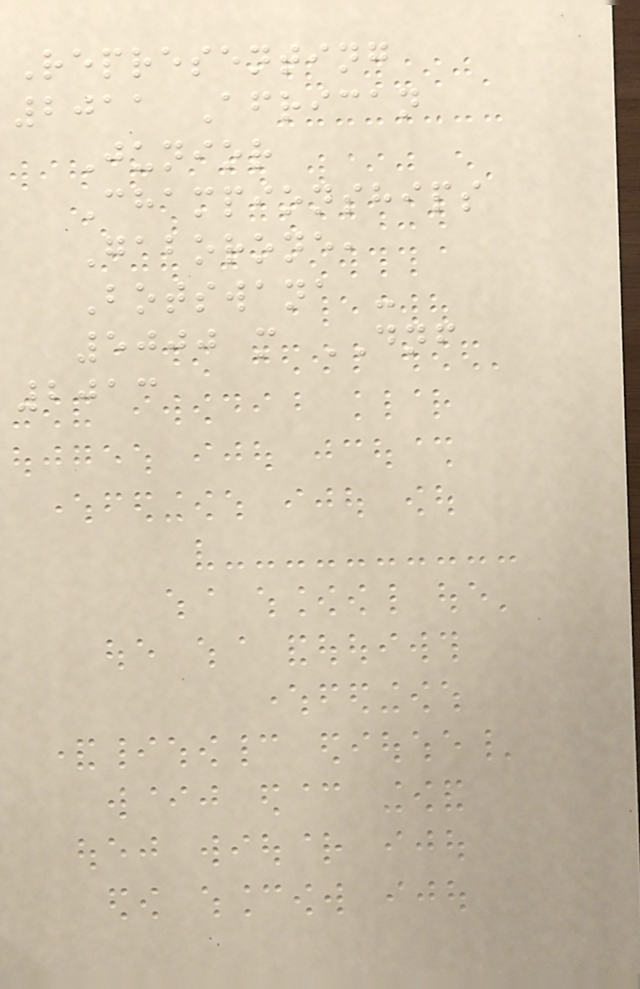Representing
2011 African
Junior
Championships
Gaborone,
Botswana -
5000 m DNF
2013
